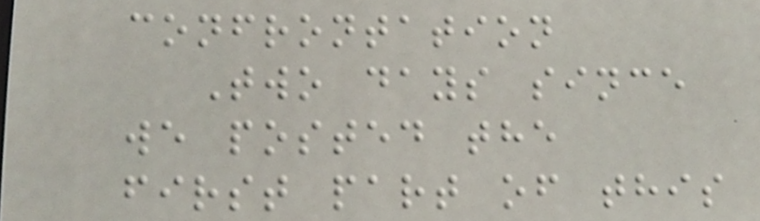confrontation
Two days since
we posted the
first part of this
